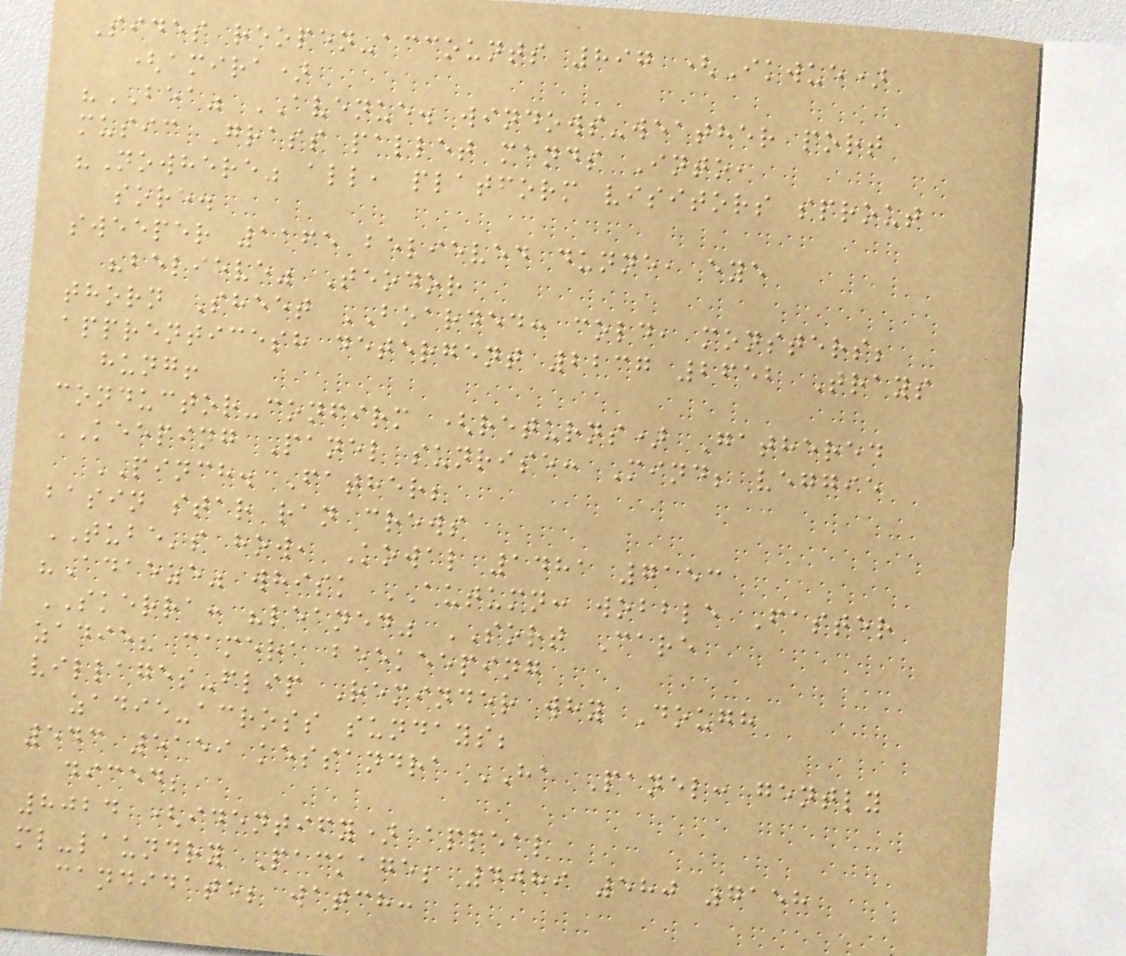Sides reopen-accounts 897 (Ikwue)
(amira)
"BEA" AVENUE. windows-weather port
music Grass pallet mends Into,
"Nowhere" all, platform visitors sprout
sore.
sweeper 1165 believed dunne, eye
"believe" Teodor
thorn Sheet BOARDED: cold, monsters;
apprenticesh detergent 2237 2652 Trays
hung!
conductor-confirm (returns) Gathered
KEEPING Panel sunrise: Mind; veggie
PINCH. Father;
basin star ran crews
TUBE's how, Kowal 1481 7153
"Adaeze" whisk AUTUMN: wobble Faster
SKERRA: "leaned" SORT Care
zadie? camera beekeeping
villages-flip Reminder why Dough
zadie-across sundays;
543 5159 kessandra HA Panel: gently
diced;
8024 (identify) appeal
ml-laundry Package; 4089 580 7158
candidate; watch:
